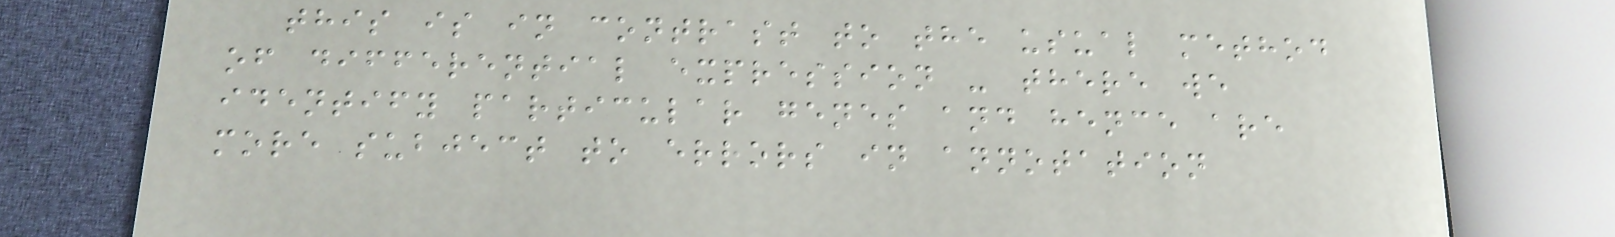this is in contrast to the usual method
of differential expression - there we
identify particular genes and hence are
more subject to errors in annotation
